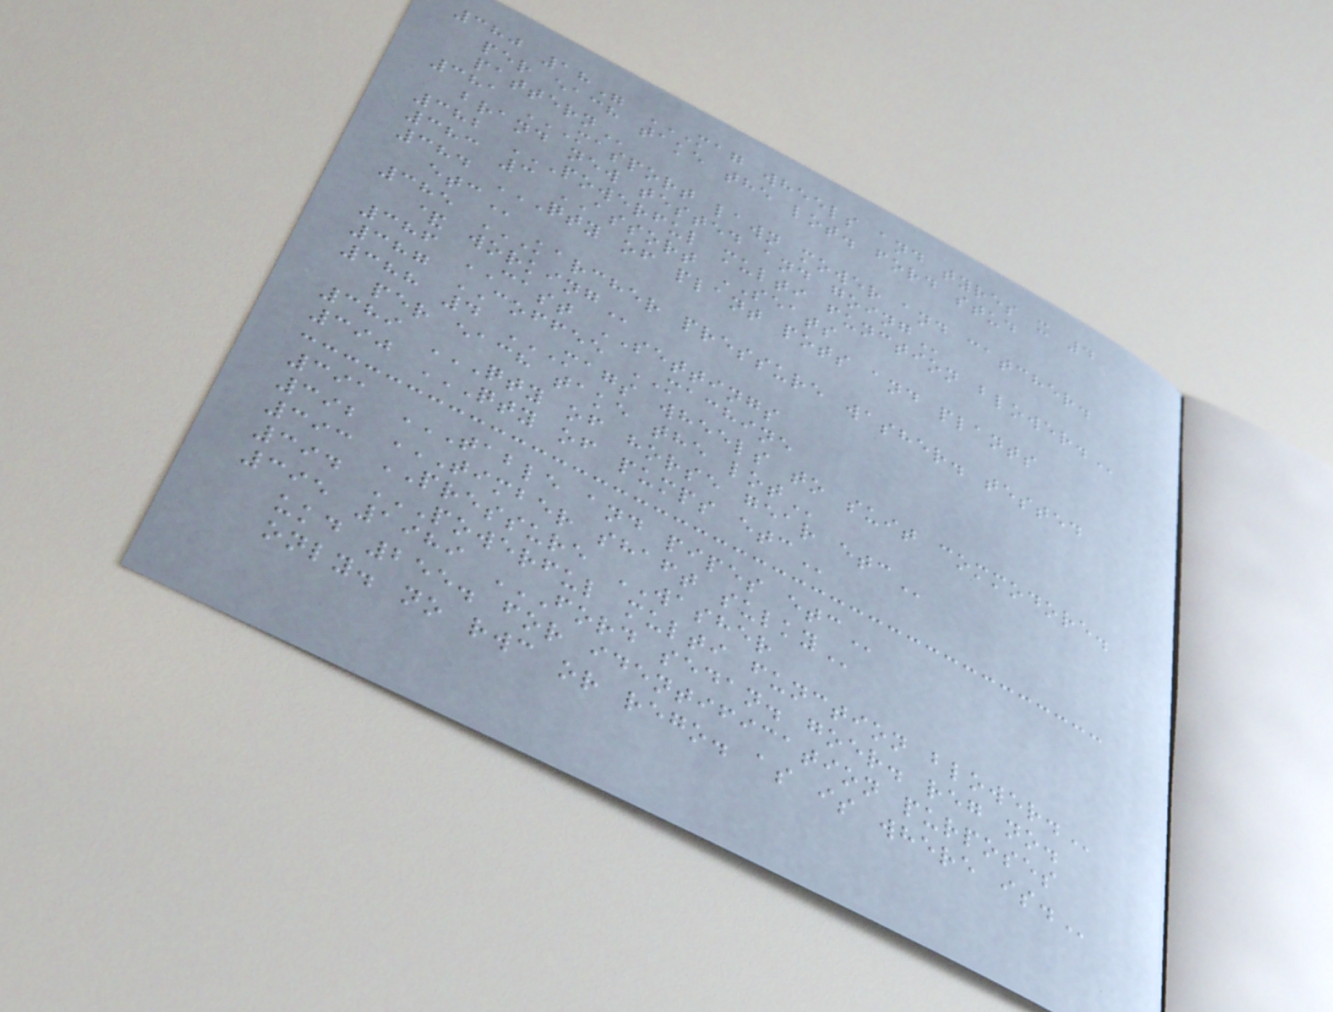380 18" MAG WHEELS AND TYRES X 4
PER EACH TAKE THE LOT. FORD STUD
PATTERN
381 MASPORT LAWN MOWER AND CATCHER.
BRAND NEW TESTED AND GOING
382 POWERFUL MULTI FUNCTION BLOWER.
383 3 ASSORT SEATS
384 QTY OF PLANT POTS AND PLANTS
ETC
385 KARCHER PRESSURE WASHER. TESTED
& WORKING
386 CAST SETTINGS
387 COFFEE MACHINE
388 4 MAGS WHEELS TO SUIT COMMODORE.
PER EACH TAKE THE LOT
389 QTY OF HORSE GEAR ETC
390 QTY OF PUMPS ETC
391 TABLE AND PIPES ETC
392 TIMBER SHAFT SULKY
393 PRESSURE WASHER
394 POWERFUL MULTI FUNCTION BLOWER.
395 1989 FORD SEDAN. GOER. REG NO.
UKD 255. FOR IDENTIFICATION PURPOSES
ONLY. NO RWC OR REGO. AS IS WHERE IS.
